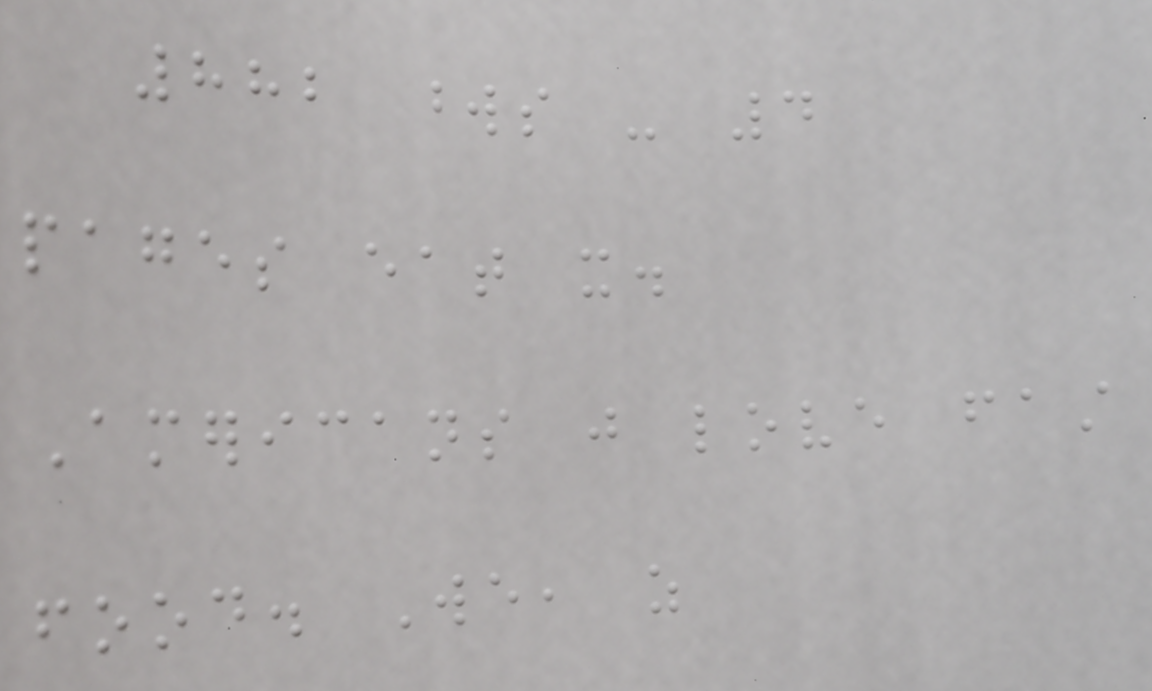882 words - 4
pages eat it.
Americans just love fast
food. We, as
